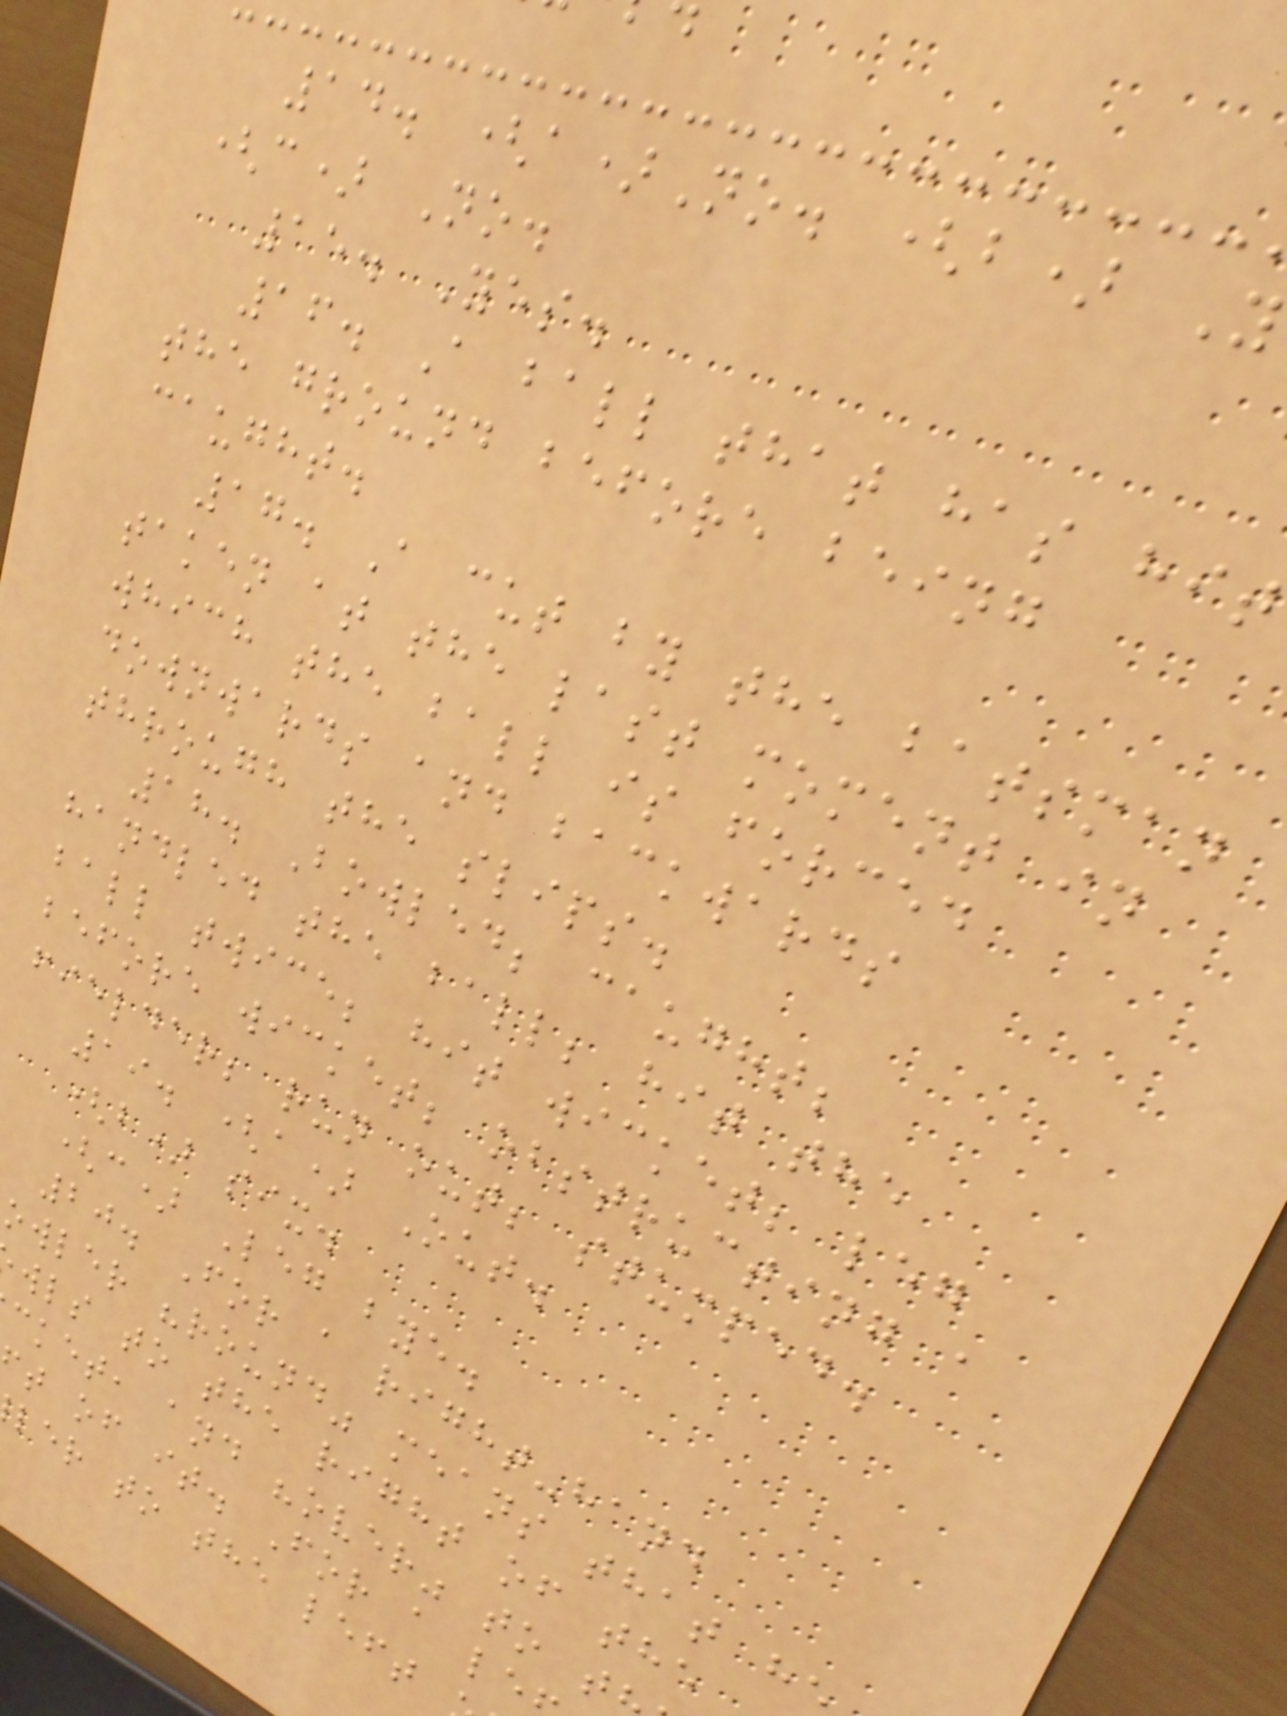14. (a)No. (b) Y
(c) No.
15. Yes.
16. A ball that has hit
the ground before being
caught.
17. A cut by the batsman
taken at the last moment in
which the ball is forced
downwards and backwards
through the slips.
18. Bowled; caught;
handled the ball; hit the
ball twice; hit wicket; leg
before wicket; obstructing a
fielder; run out; stumped.
19. (a) Out.
(b) six.
(c) Leg bye.
20. For a right-hand
owler "round" means that h
wls to the right of the
cket, and "over" to t
t of it. For a le
ler to the left
